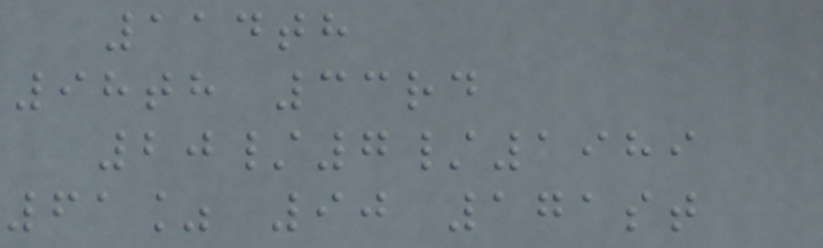114th
98th 33rd
20/7/1989
61% 90 171st
